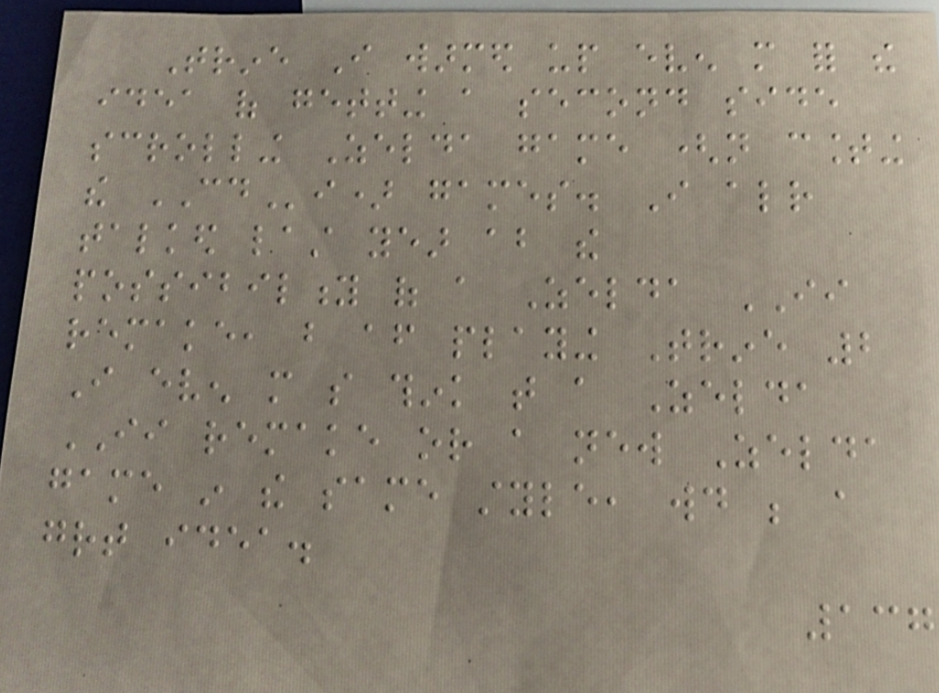Trine I warmed up even more for the
idea of getting a second side
scrolling Zelda game (not counting
the CDi) games. I already
talked last year about the
possibility of a Zelda II
remake, but after playing Trine 2
I even more so think that a Zelda
II remake or a new Zelda
game in the same style, would be a
great idea.
137
